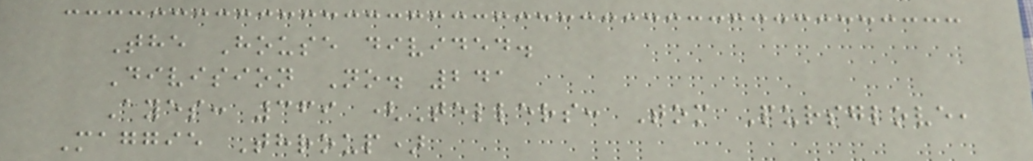The House divided.
Division No. 241
Ayes: 369 (Tellers: Tom Pursglove,
Maggie Throup)
